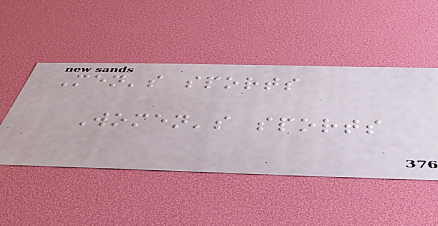Men's sports
Women's sports
